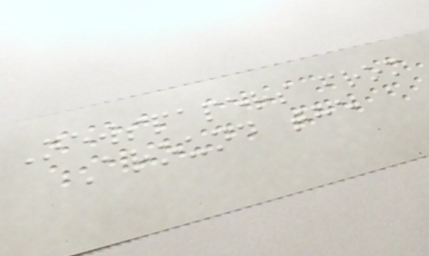Newspapers from
Around the
